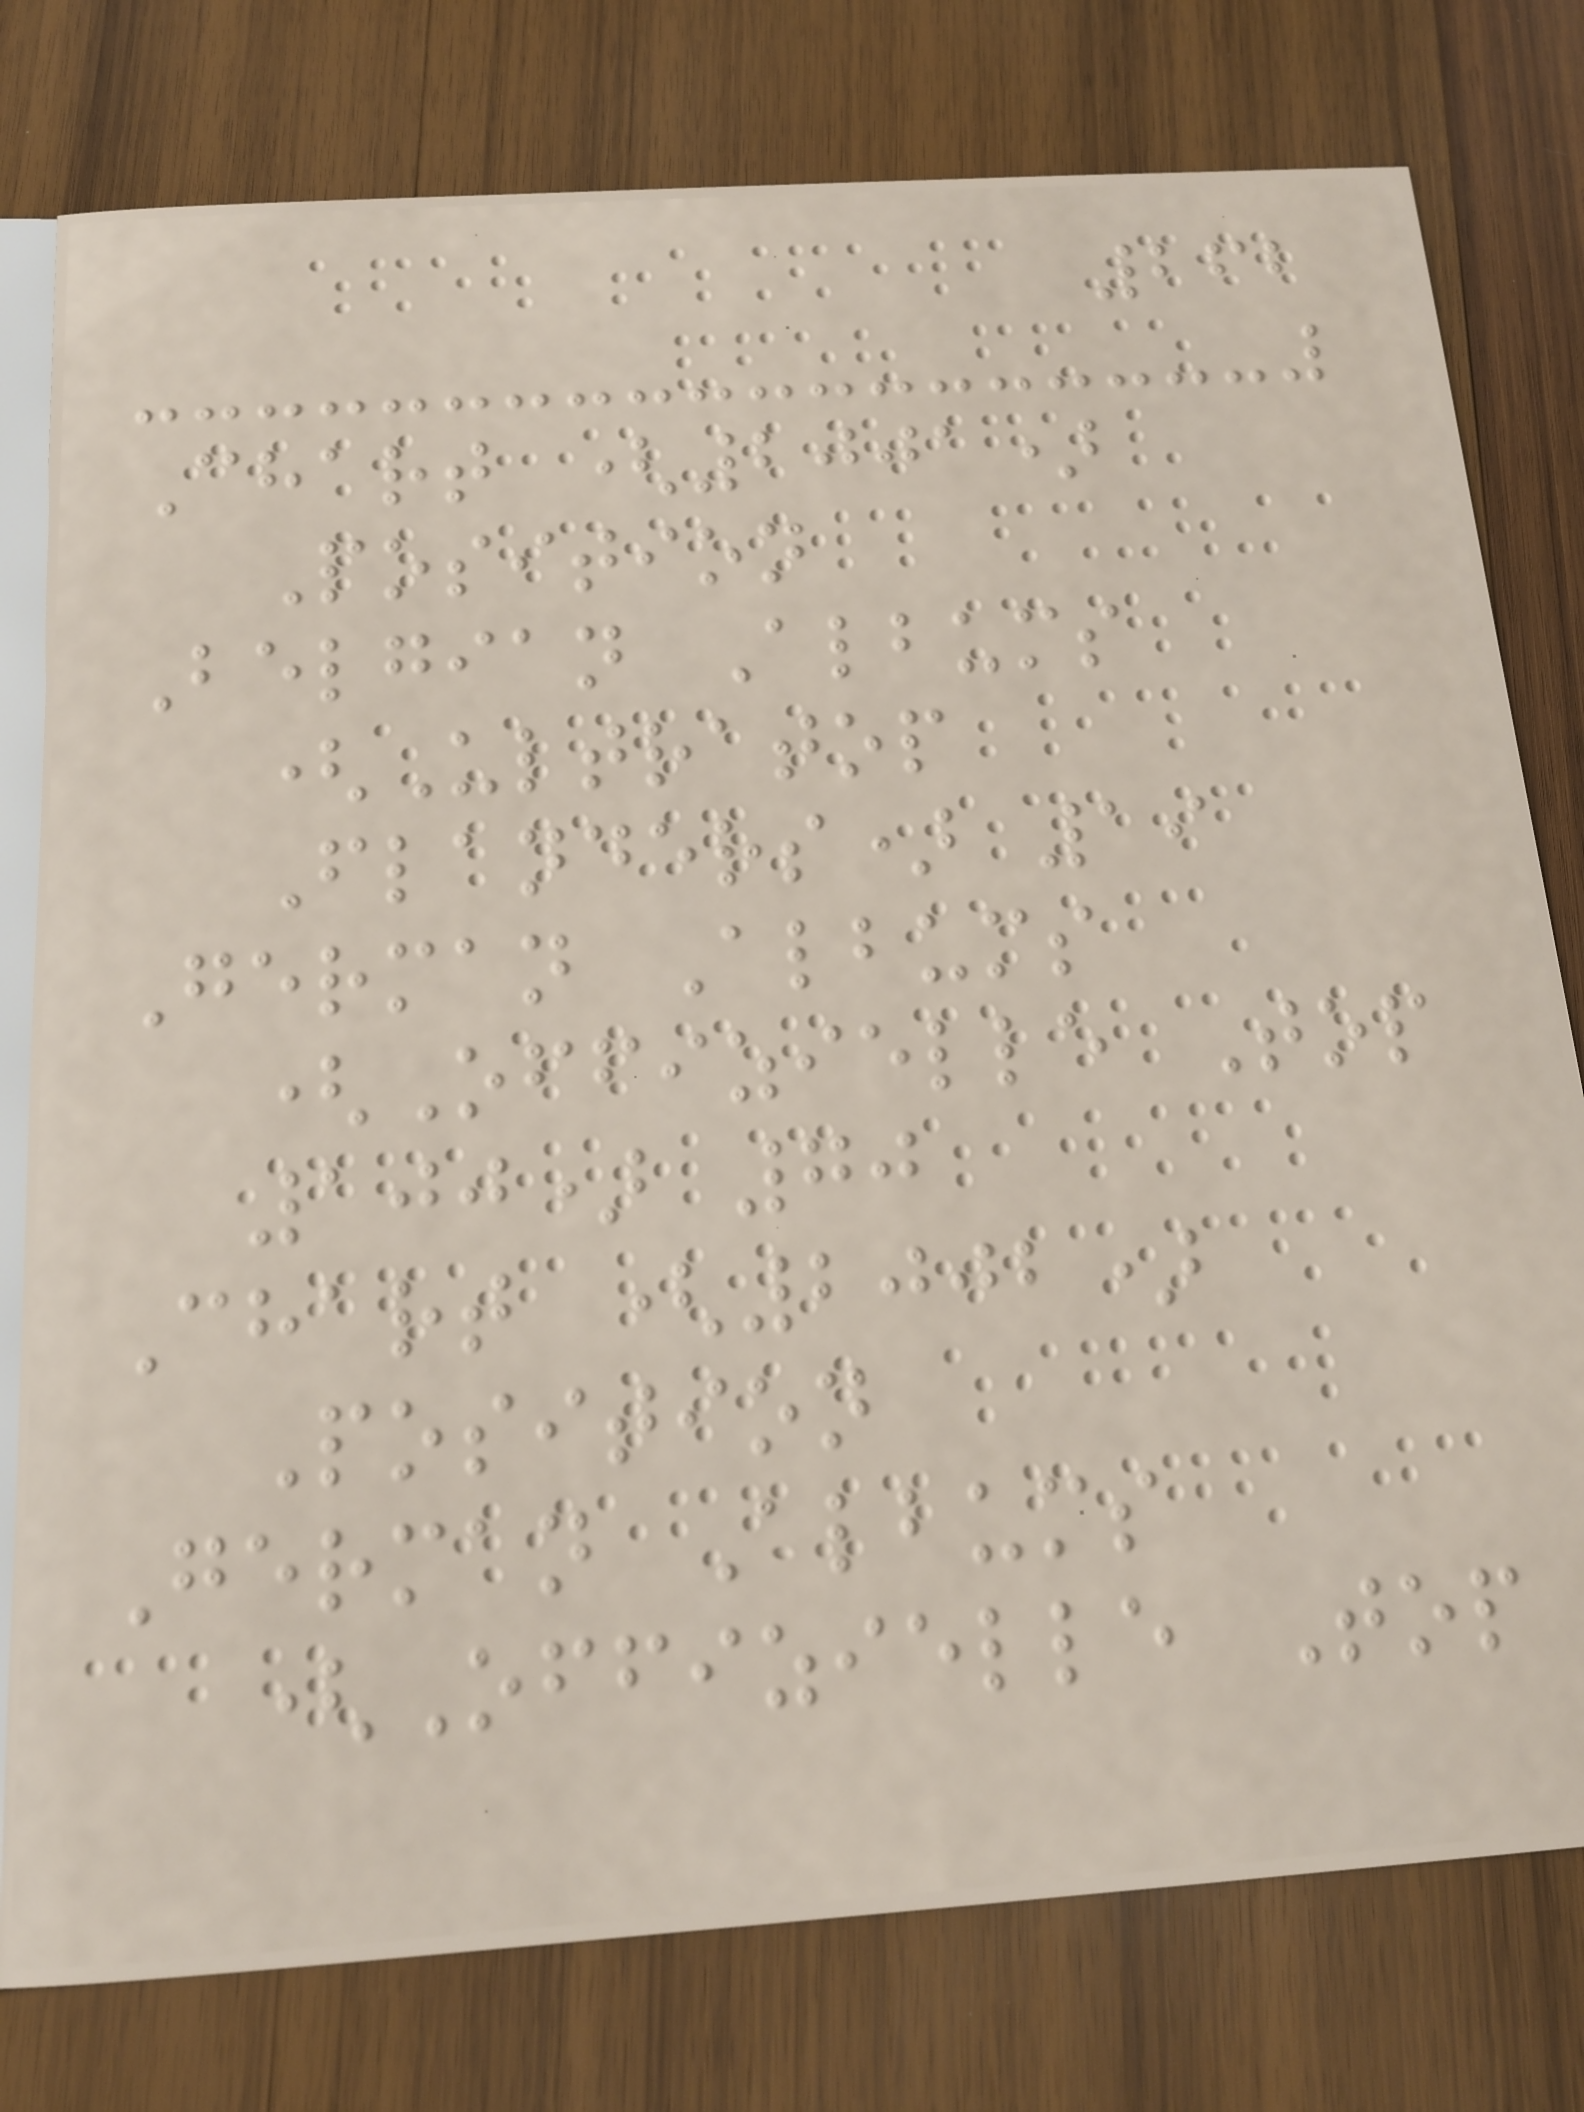262
Chart (2001)
Position
Belgian Albums
(Ultratop
Flanders) 19
German Albums
(Offizielle Top
100) 70
Chart (2002)
Position
German Albums
(Offizielle Top
